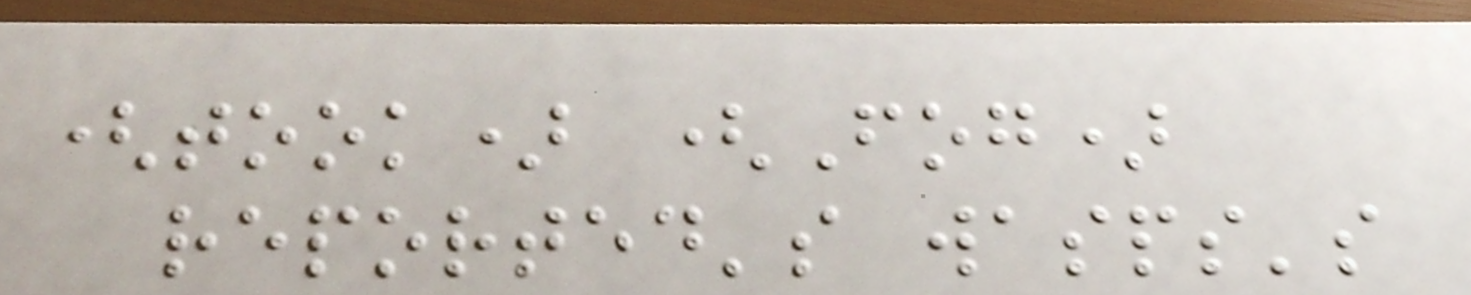(took) (Fog)
reported's wasps's
